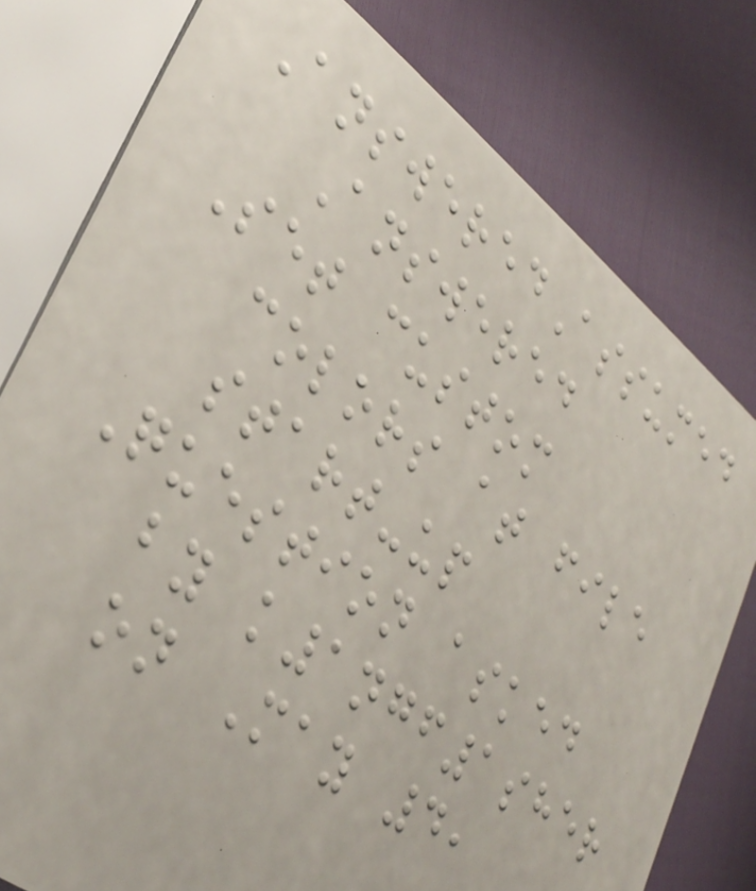AnsweredAssumed
Answered
Set custom
colors at file
start-up
Question asked
by k1ngf1sher
on May 4,
